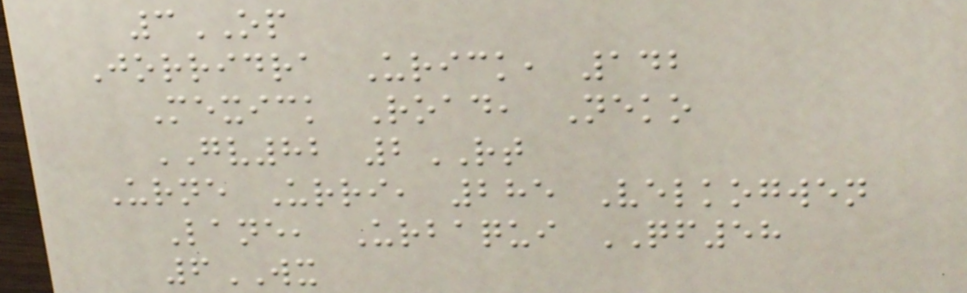3OP
Jorridra Urick, 142
Mexick Road, Neko
GV82 2RT
Urne Urri, 285 Velkogwen
Lane, Urbaqui QF58
6WX
